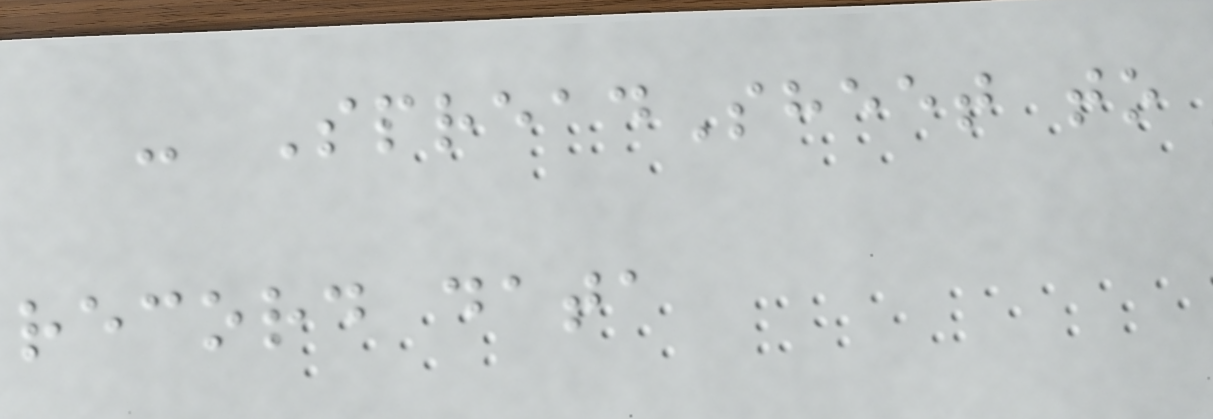- SpreadSheet to
record data
